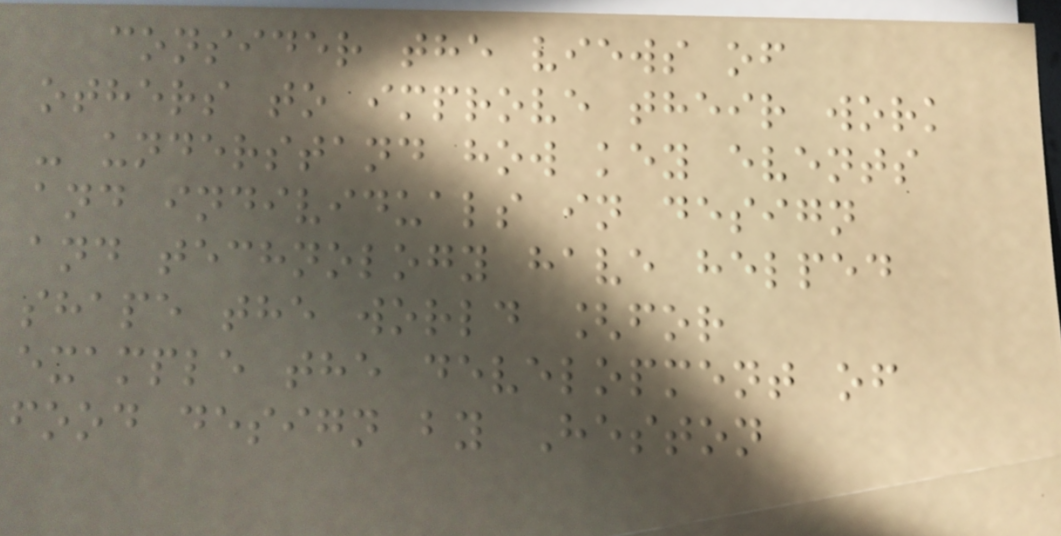consider the views of
others to improve their work
- understand how key events
and individuals in design
and technology have helped
shape the world [for
example the development of
food design by Heston
